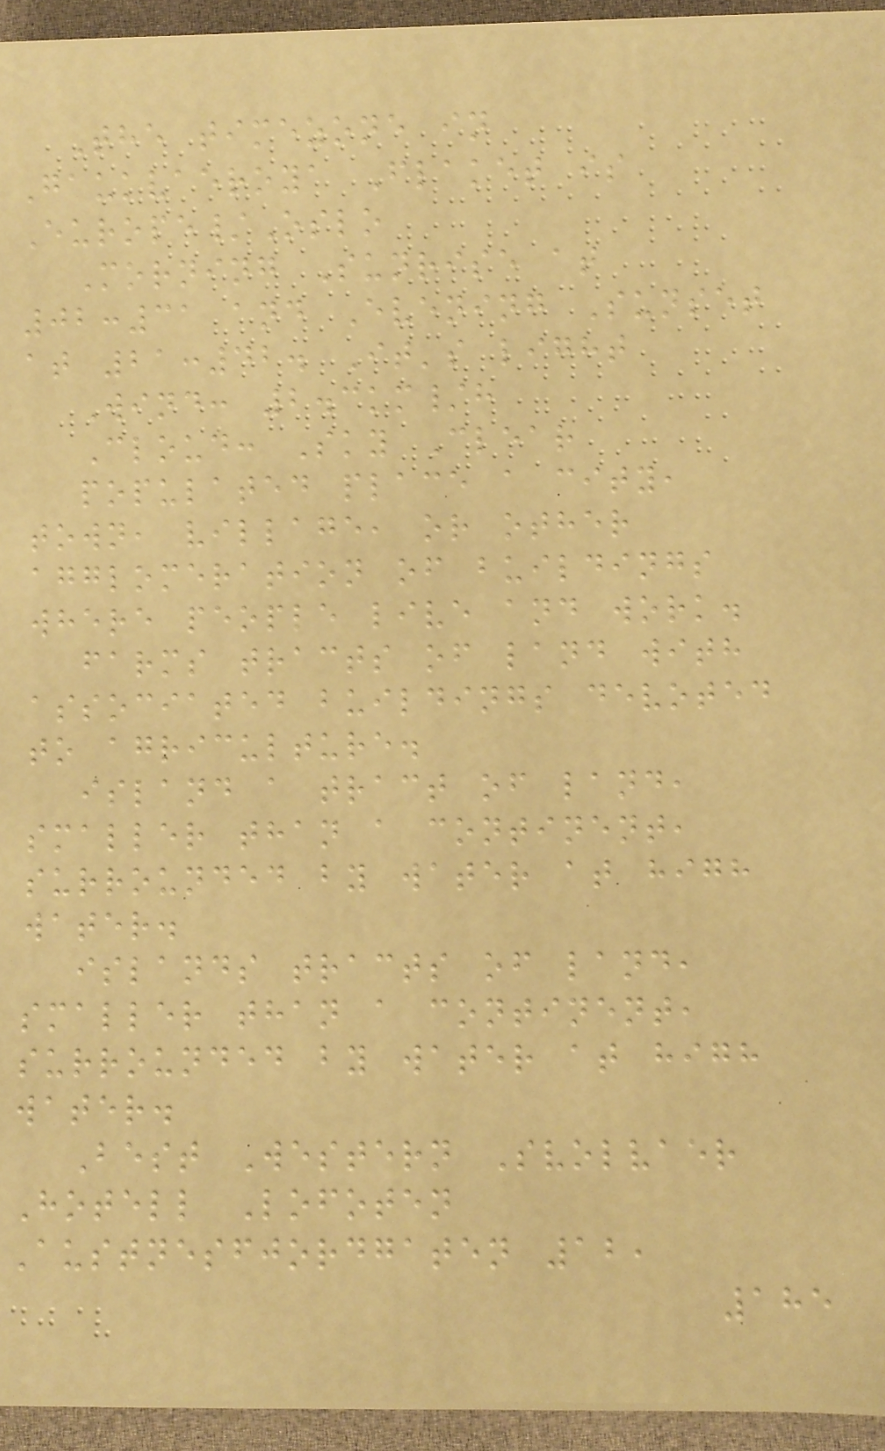The timezone in
Gaukvaeroya Flaket is
Europe/Oslo
Morning Sunrise at
02:31 and Evening Sunset
at 21:42. It's light
Wind: 2.3km/h
Cloud: Sky Clear
populated place a city,
town, village, or other
agglomeration of buildings
where people live and work.
farms tracts of land with
associated buildings devoted
to agriculture.
island a tract of land,
smaller than a continent,
surrounded by water at high
water.
islands tracts of land,
smaller than a continent,
surrounded by water at high
water.
Best Western Svolvaer
Hotell Lofoten
Austnesfjordgaten 12,
185
